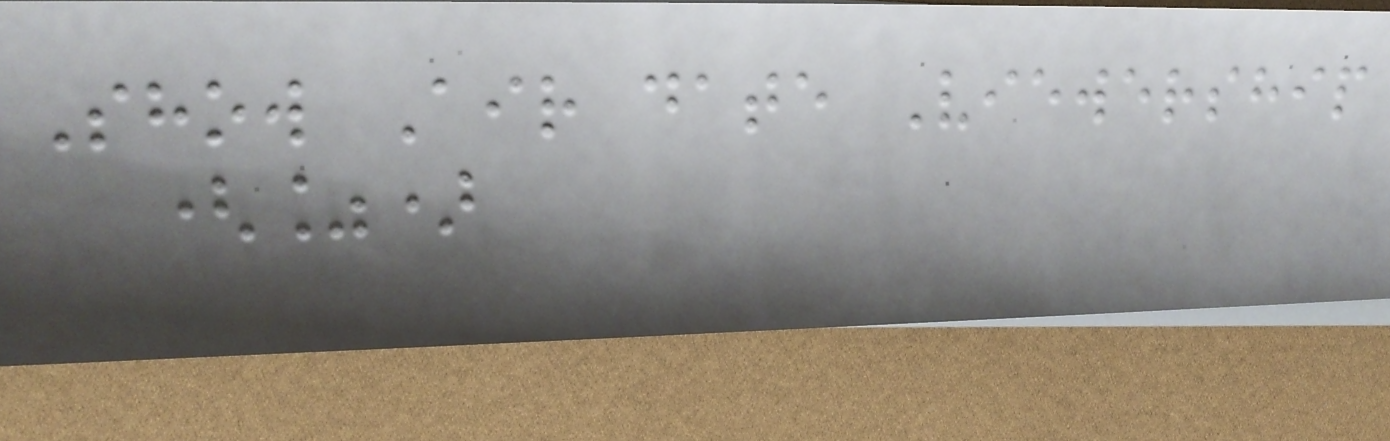Show Air date Viewership
(%)
